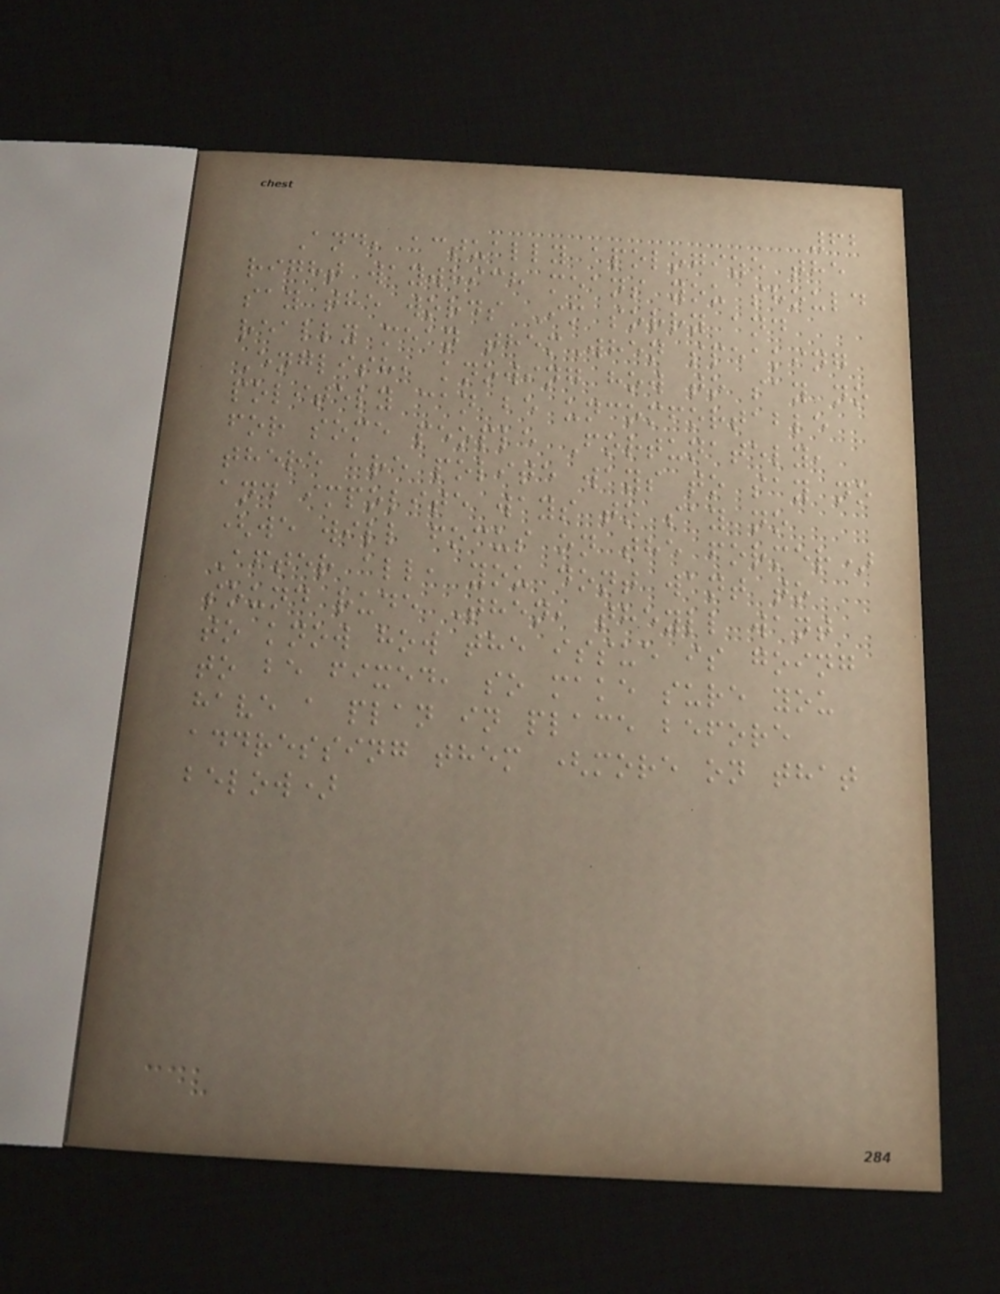62
And, actually apologize the
right waywhich means you should
say the words Im sorry and
really mean themWhen speaking
English, knowing how to say no
politely can be uncomfortable
for some people Fortunately,
there are polite ways to say no
and impolite ways to say no
(we will focus on the former)
After all, you dont want to
sound rude Then, theyll want
to know how the issue is going
to be fixed, so make sure you
have a plan in place before
addressing them (more on that
below)
